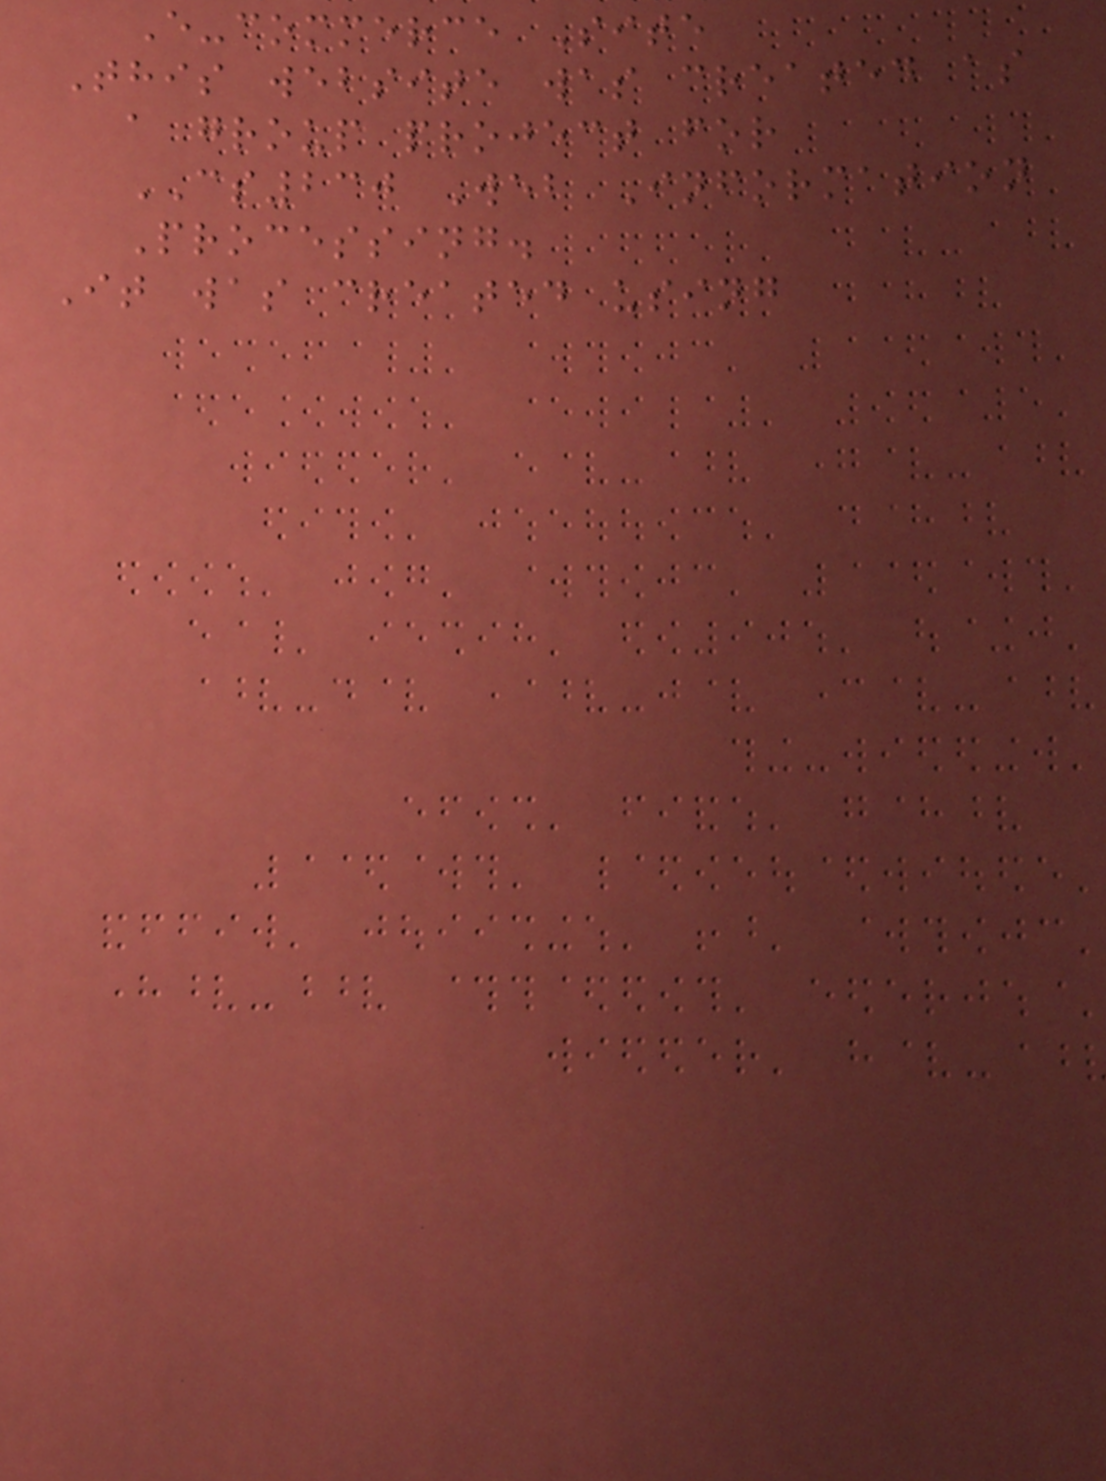E-commerce Site
This website was created as
a group project for
CS230 Web Information
Processing.
It was created using
